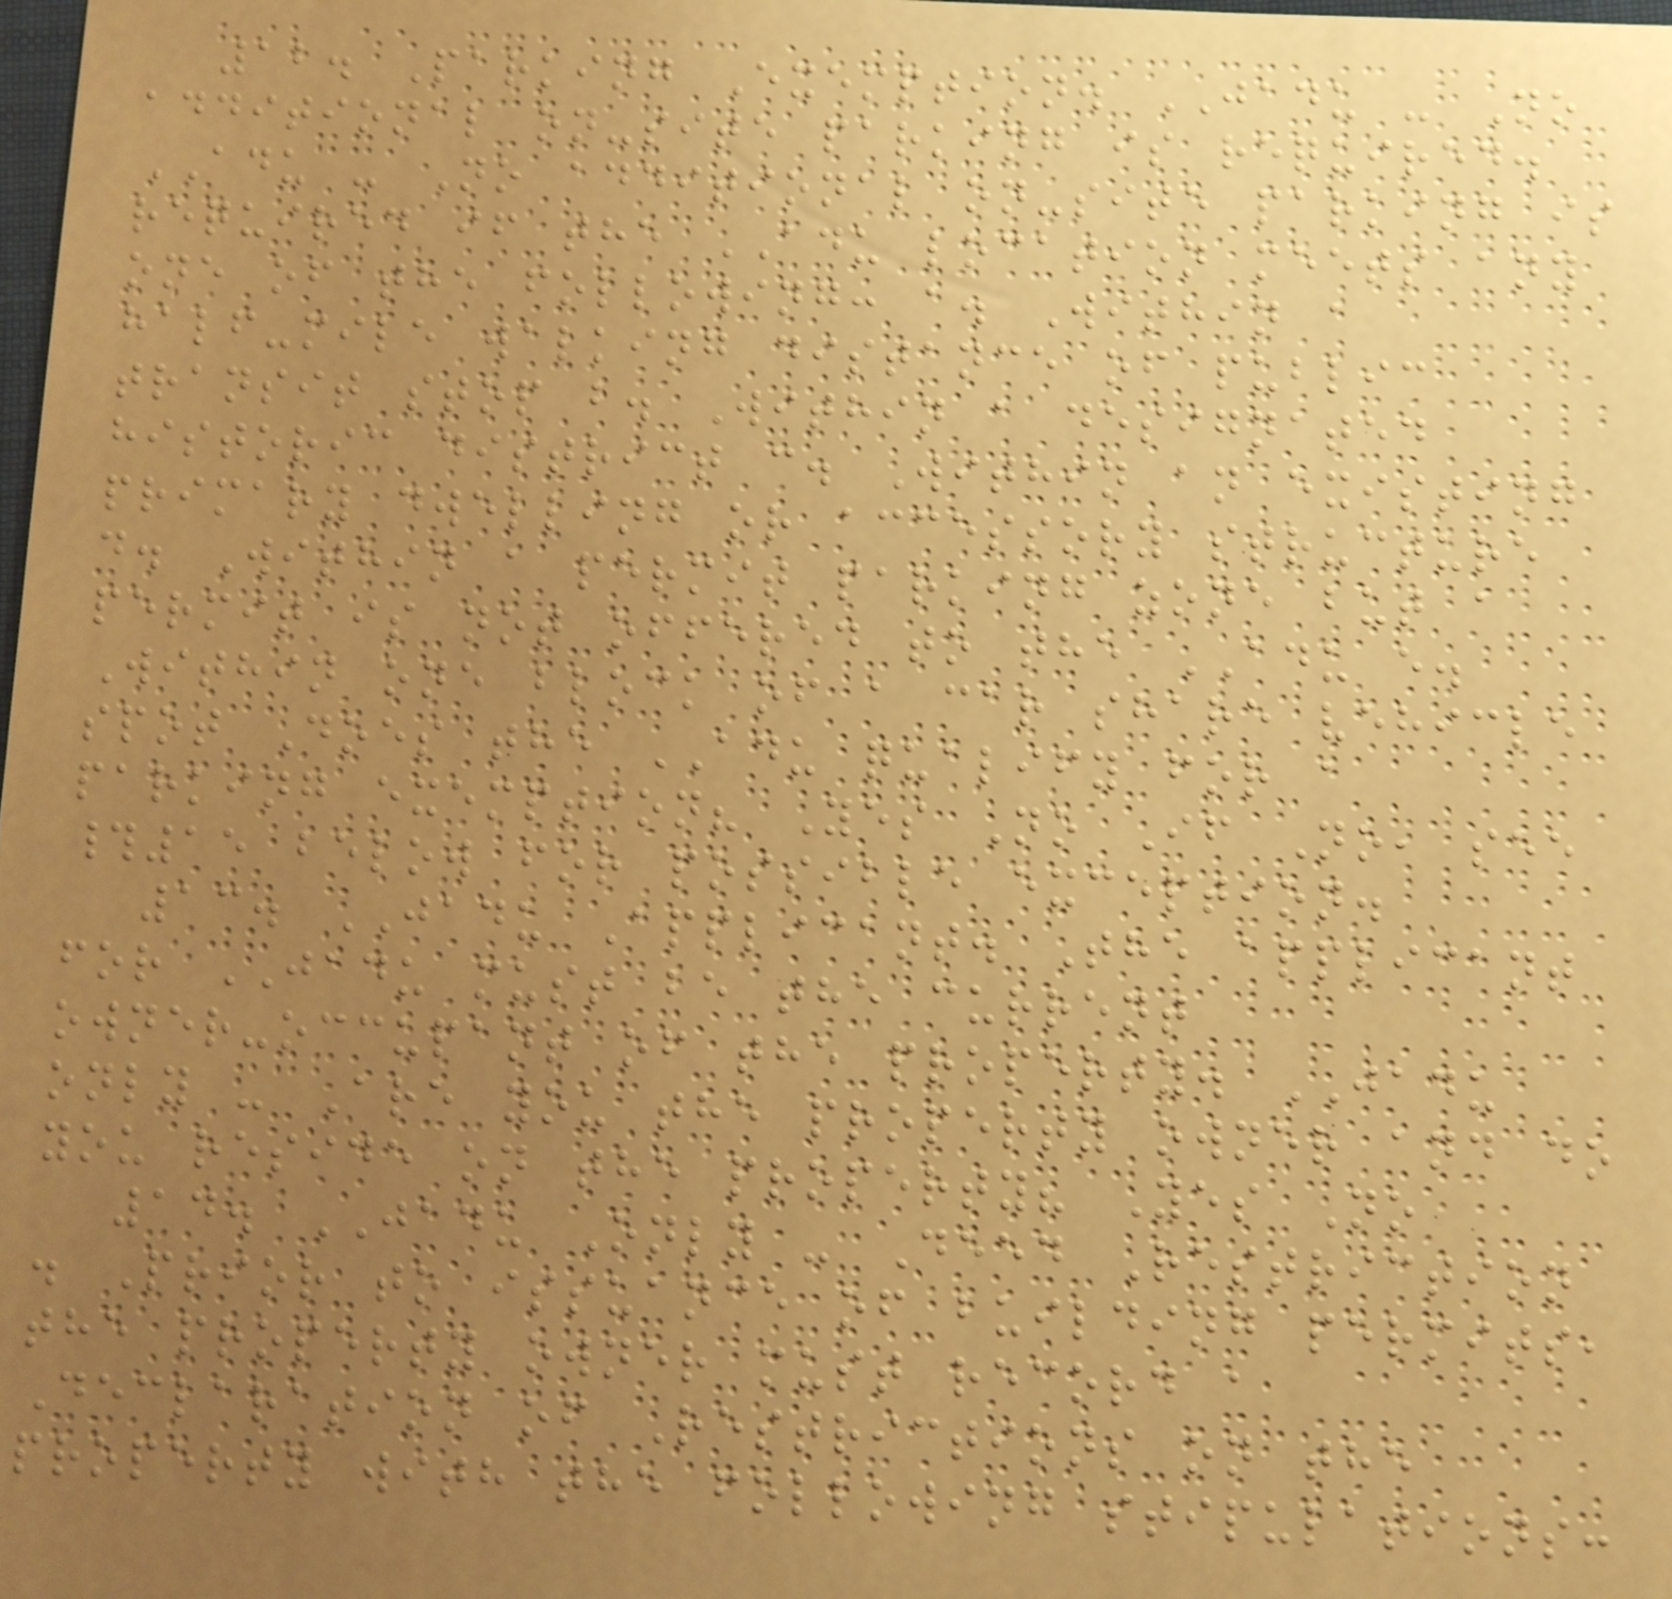12. Parking Exemption. JADU - No
additional on-site parking is required.
ADU - No additional on-site parking is
required if the ADU location meets any
one of the following: a. Within a
half-mile walking distance of public
transit stop b. Within a designated
historic district c. Within an existing
primary dwelling or accessory structure
d. Within a permit parking zone but a
permit is not offered to the ADU e.
Within one block of a car share vehicle
spot Does the ADU qualify for a
parking exemption? Yes No If No, see
#15 below for possible exception.
13. JADU Applicant. The applicant
for JADU must be the current
owner-occupant of the property. JADU
only - Are you the property owner and do
you reside on the property? Yes No
14. JADU Only - Deed Restriction
. Prior to issuance of building permits,
the property owner must record a
Declaration of Restrictions on the
property with the following stipulations:
